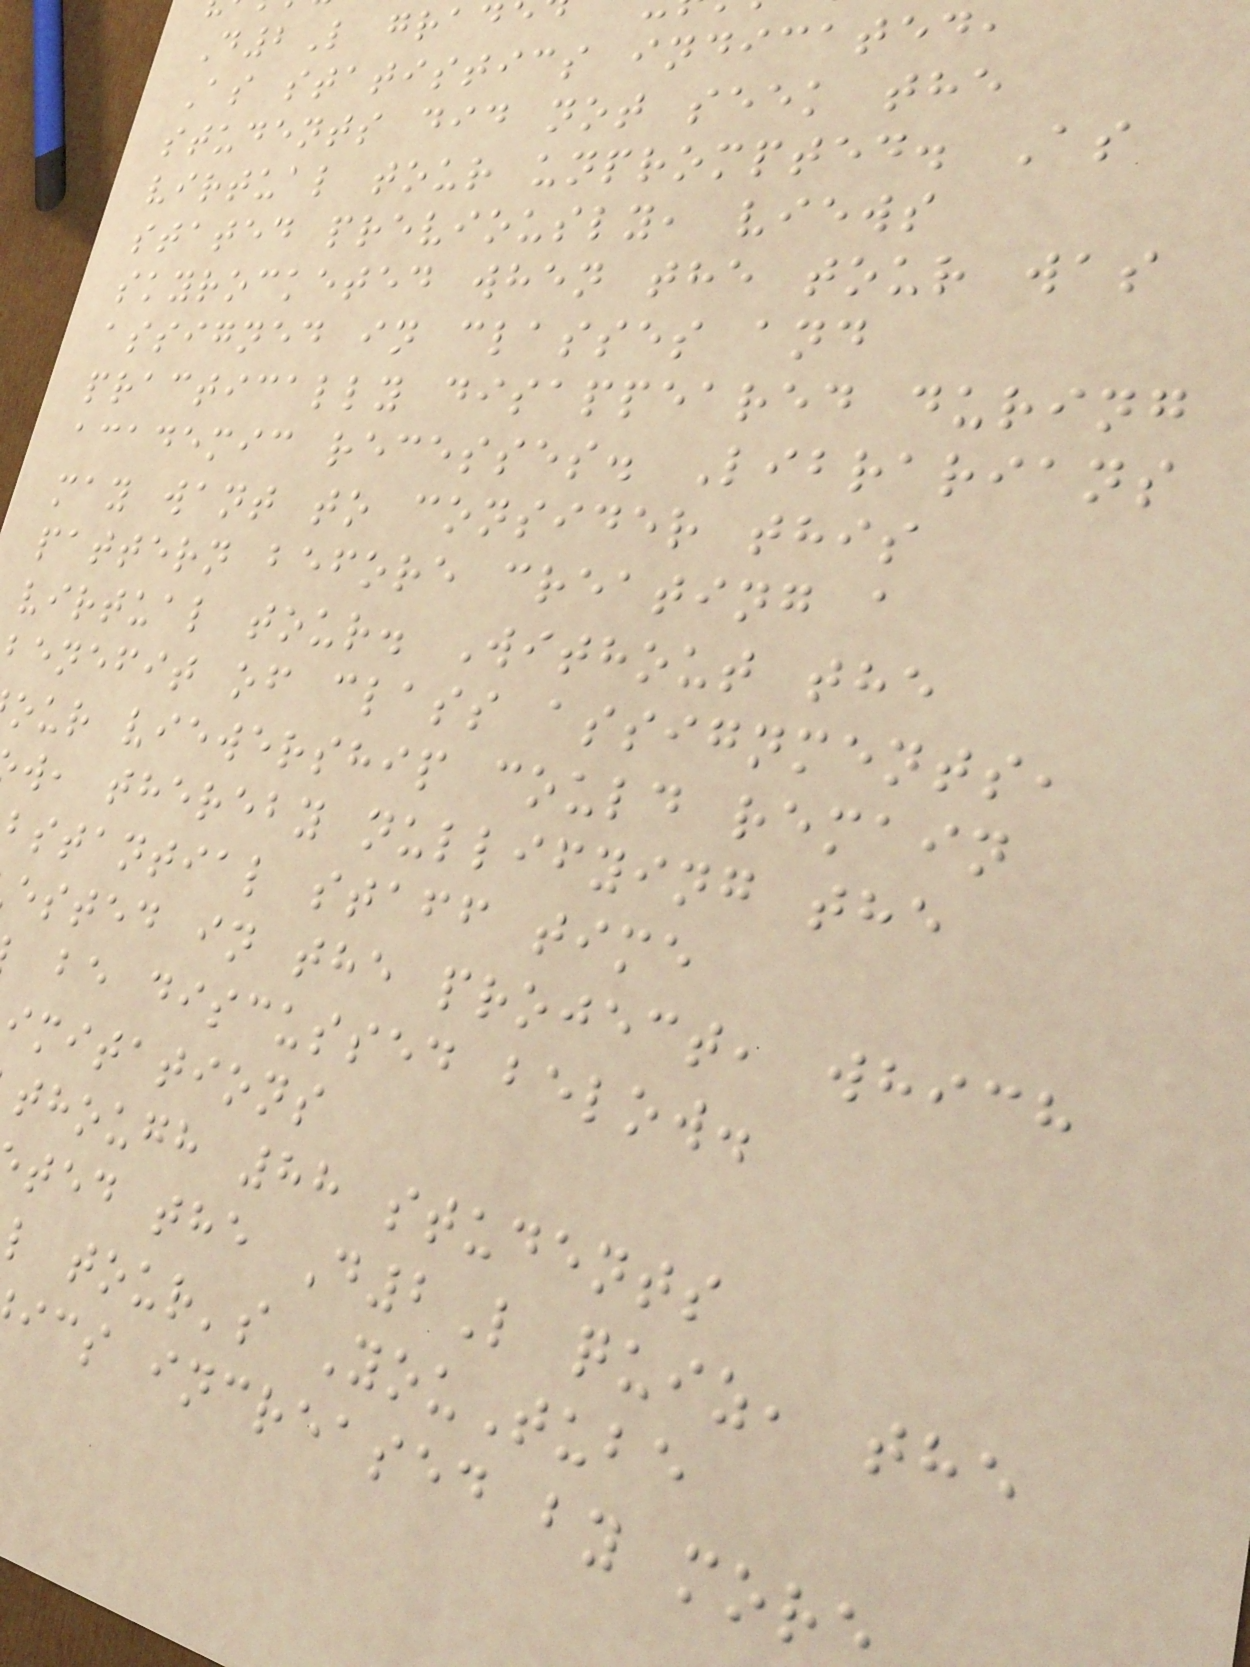D2L grad
As statistics indicated,
students did not seek the
virtual tour unprompted. As
stated previously, views
skyrocketed when the tour was
assigned in classes and
practically disappeared during
academic recesses. Librarians
may want to consider this
pattern before creating a
virtual tour. Without the
benefit of class assignments,
our viewership could remain
w, thereby nullifying the
bstantial staff time
ested in the project, which
be discussed below.
imitations
though 88 students
ted the D2L quiz, the
l tour's YouTube
ics increased by mor
